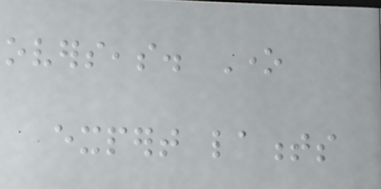overseas. One
expert laments
